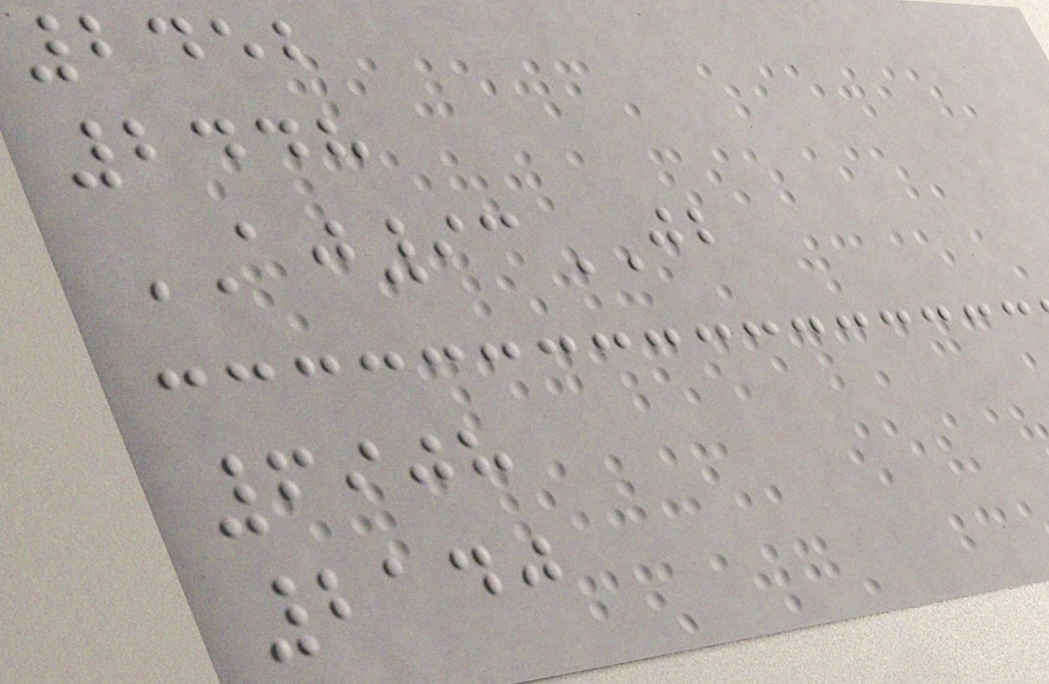2452
2448
AJ93JB
6908
2140
